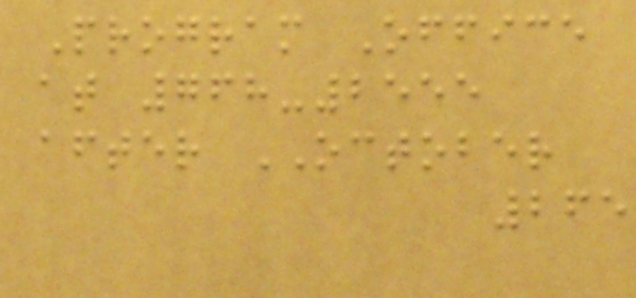Program Office
at 768-2555
after OCTOBER
265
